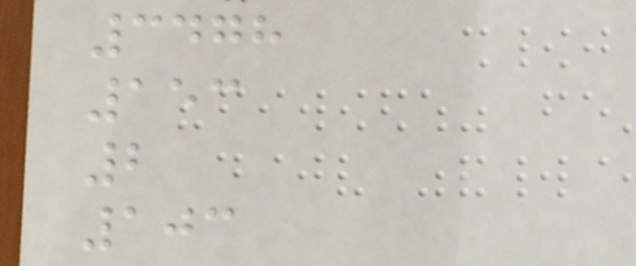3478
153
2
103
